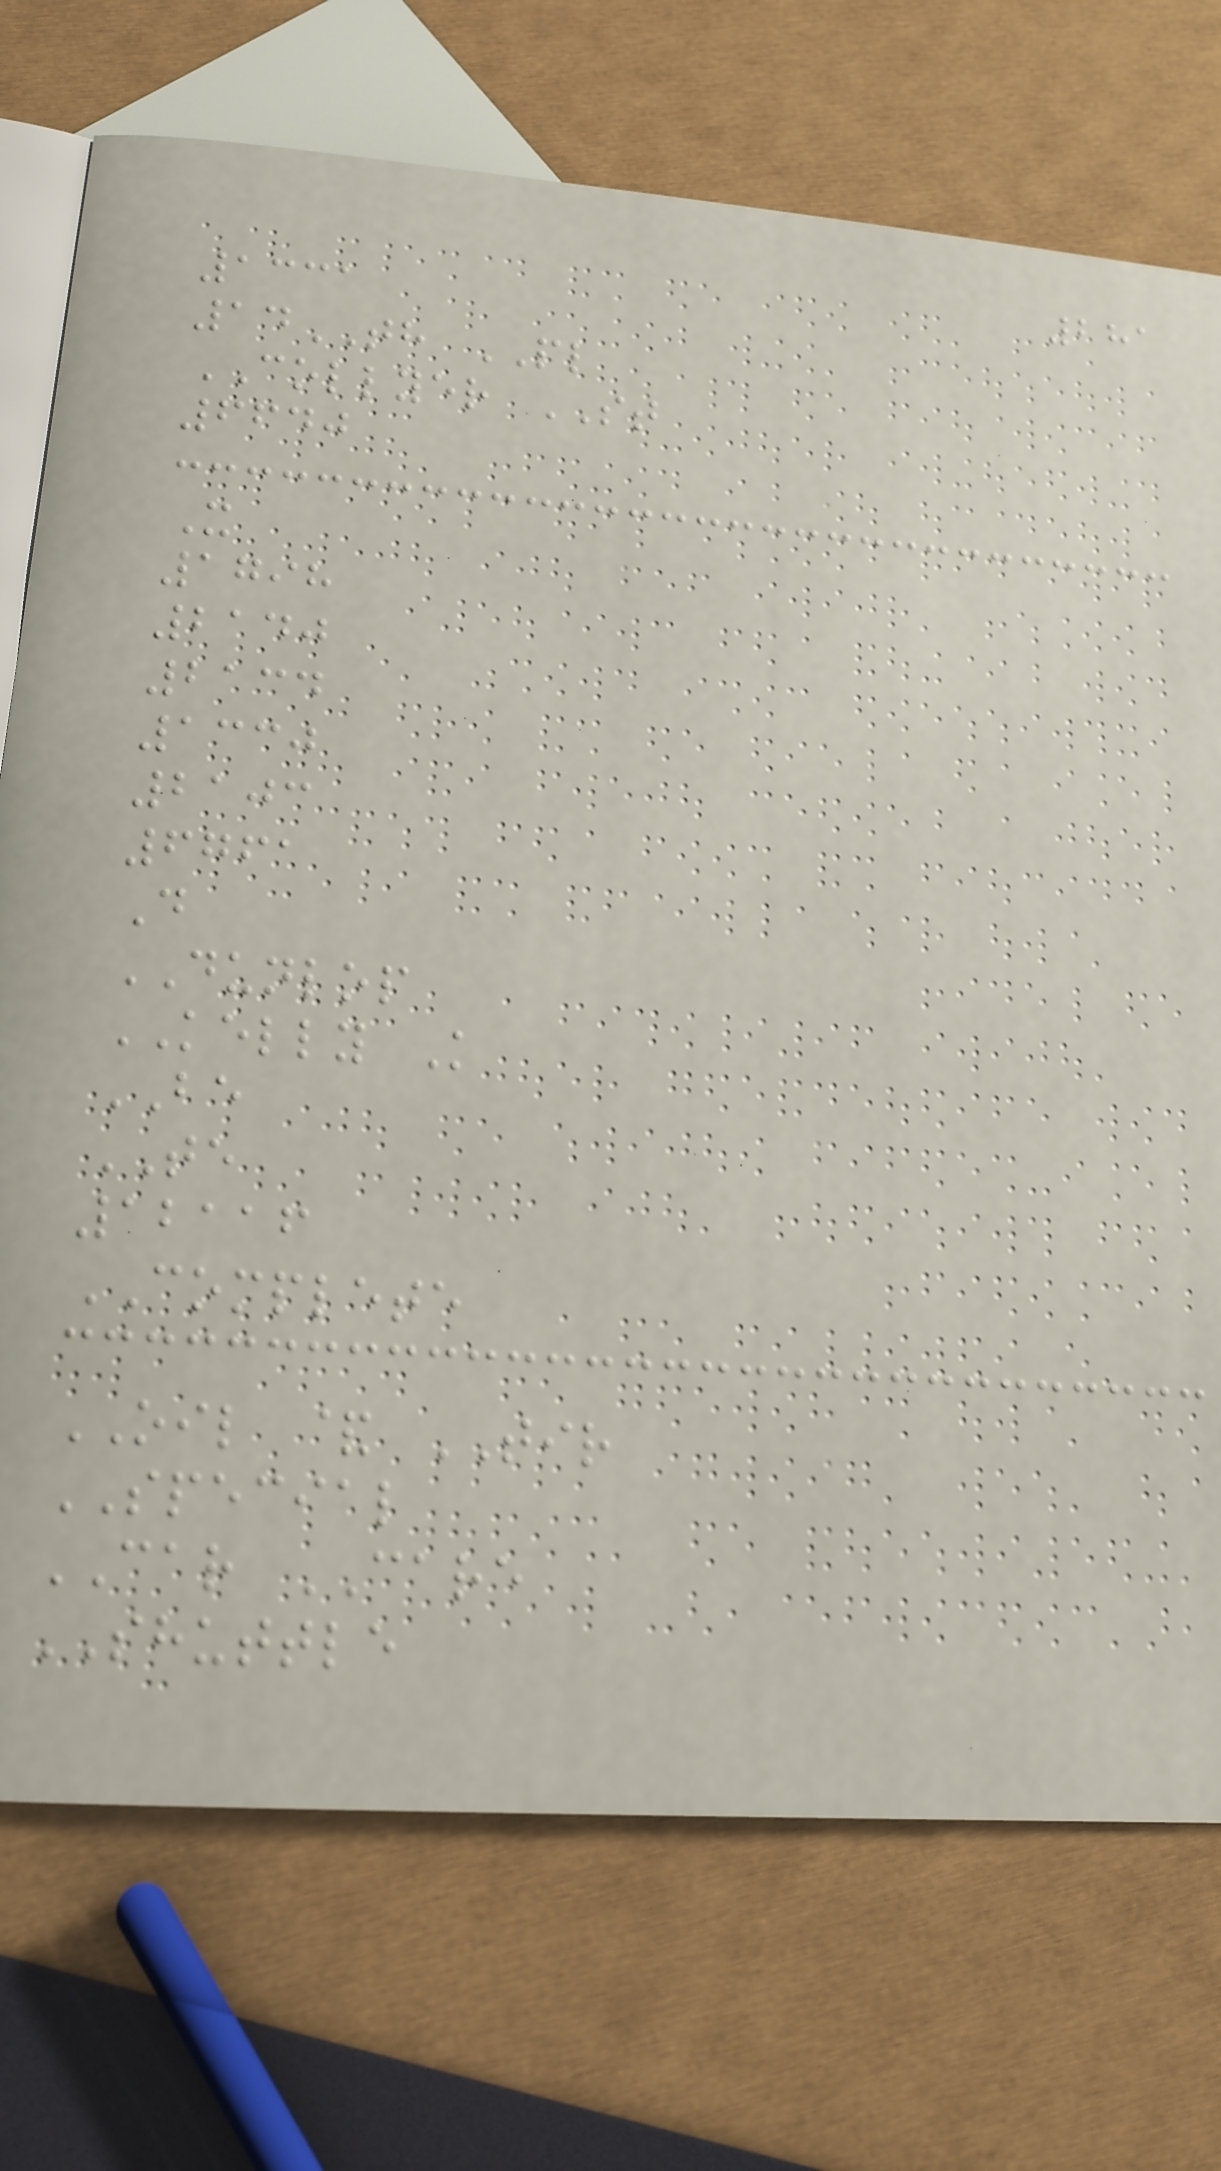281
1331
14TH PL
COLLYER ST
6640
X
1798
2140
2134
1330
2103
6761
D
DUNLOP
KELLY K
BE
TE
12116
COMPLETE
OIL & TIR
SPECIAL
CAR CARE
SHUTTLE
